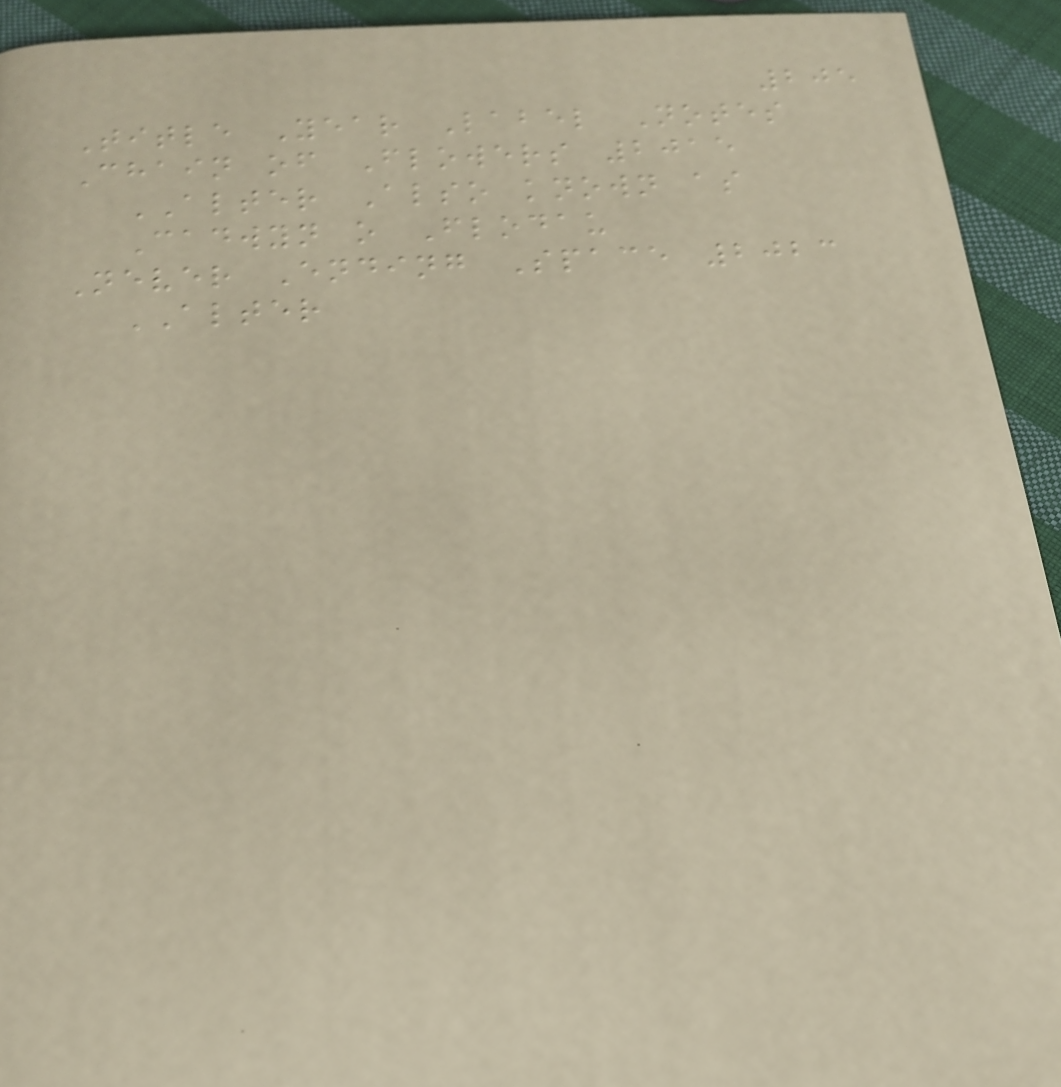205
Title Year Label Notes
Chain of Flowers 2015
ALTER Also known as
Cadwyn o Flodau
Never Ending Space 2023
ALTER
